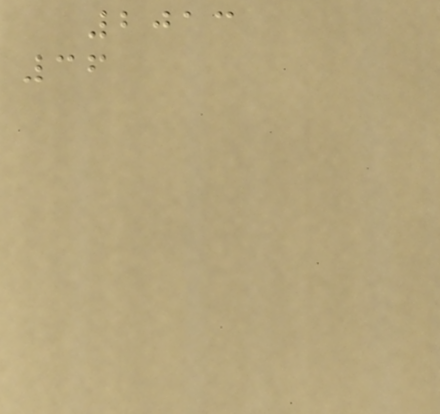2013
36
